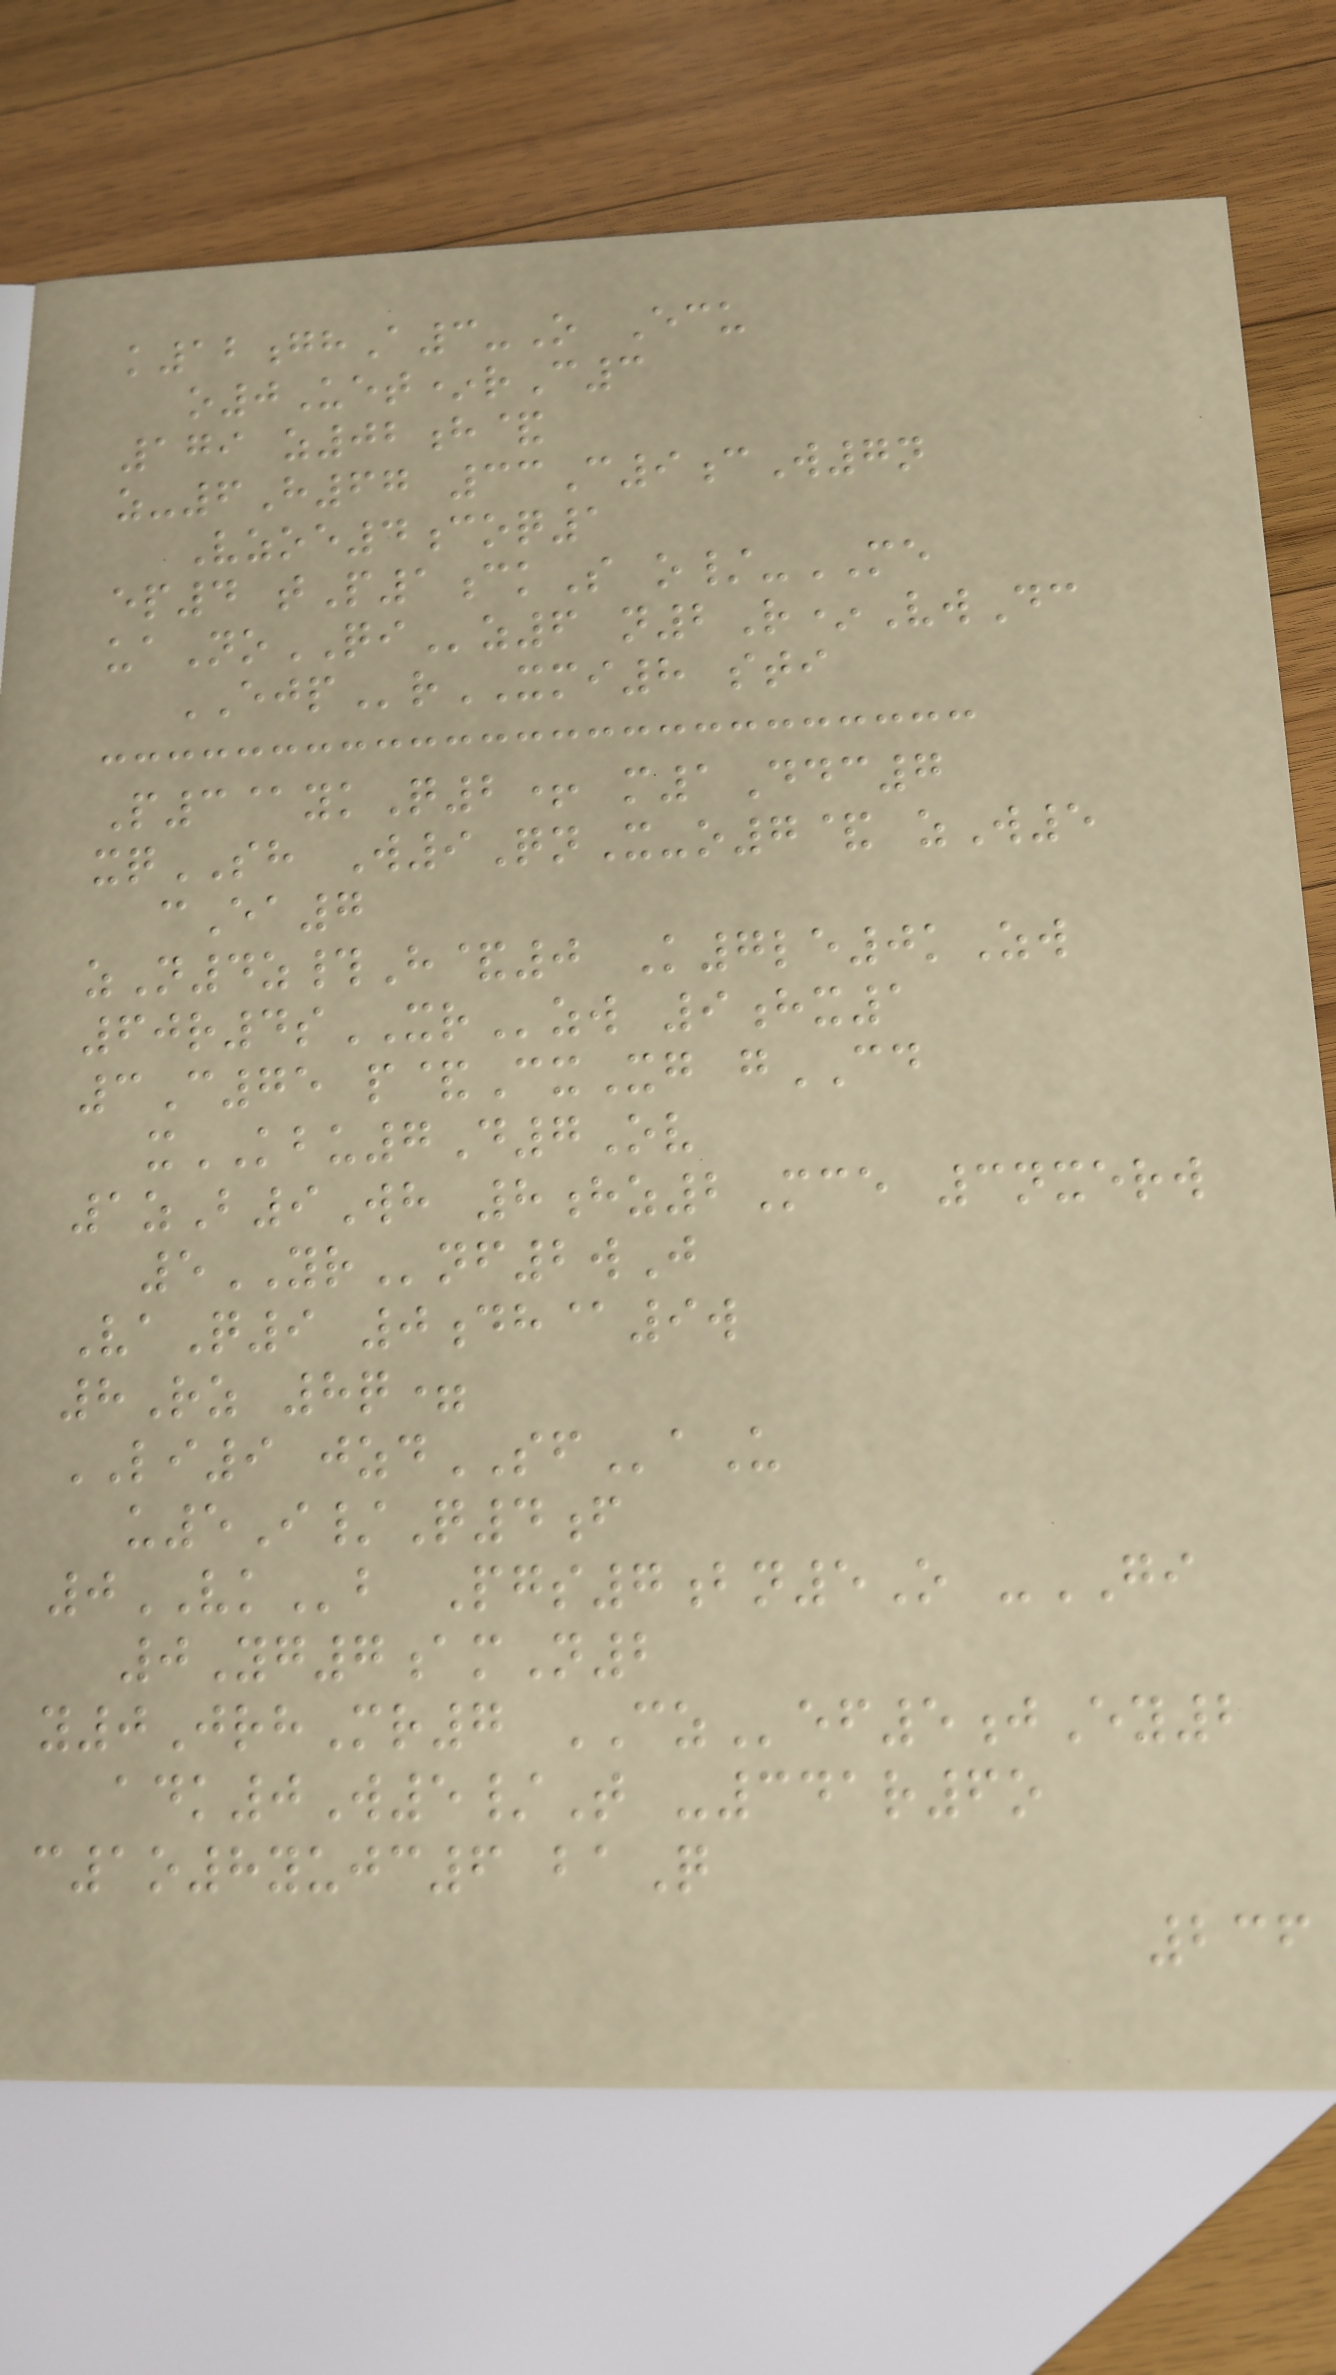k12ghA3-O Ecu
o0Uet*rC3
179 z02h&
z-6H67 33C9cW7n
Vzoe4coq1
ep4 tP1ckS o/-ME
uaNoQIz6 n2R*VwDc
EJPrXMI8 sti
P3@ykQ2+ m1Ddc7
xqSH W9QnX-o7& zW5
cEa7
zN4z#H&0 K7le0kZw
60r4sXRzw 9hx1
3C75 p&CxXg gCD
xKBU7D7Ov
1zB9Wh 8hz2Mce 3nxerw
5YRnf2wJ
VaQ9 0dh@9w
8Rz 8q=
LI9 jzdSFaU
u5I/Q4f
0VKb Pgs7bn5O -GI
0Yg7amN2
y0JrhMr7 CZef5jEy2
adk0W5/T -341r6o
c1o8yujc6 baQ
236
